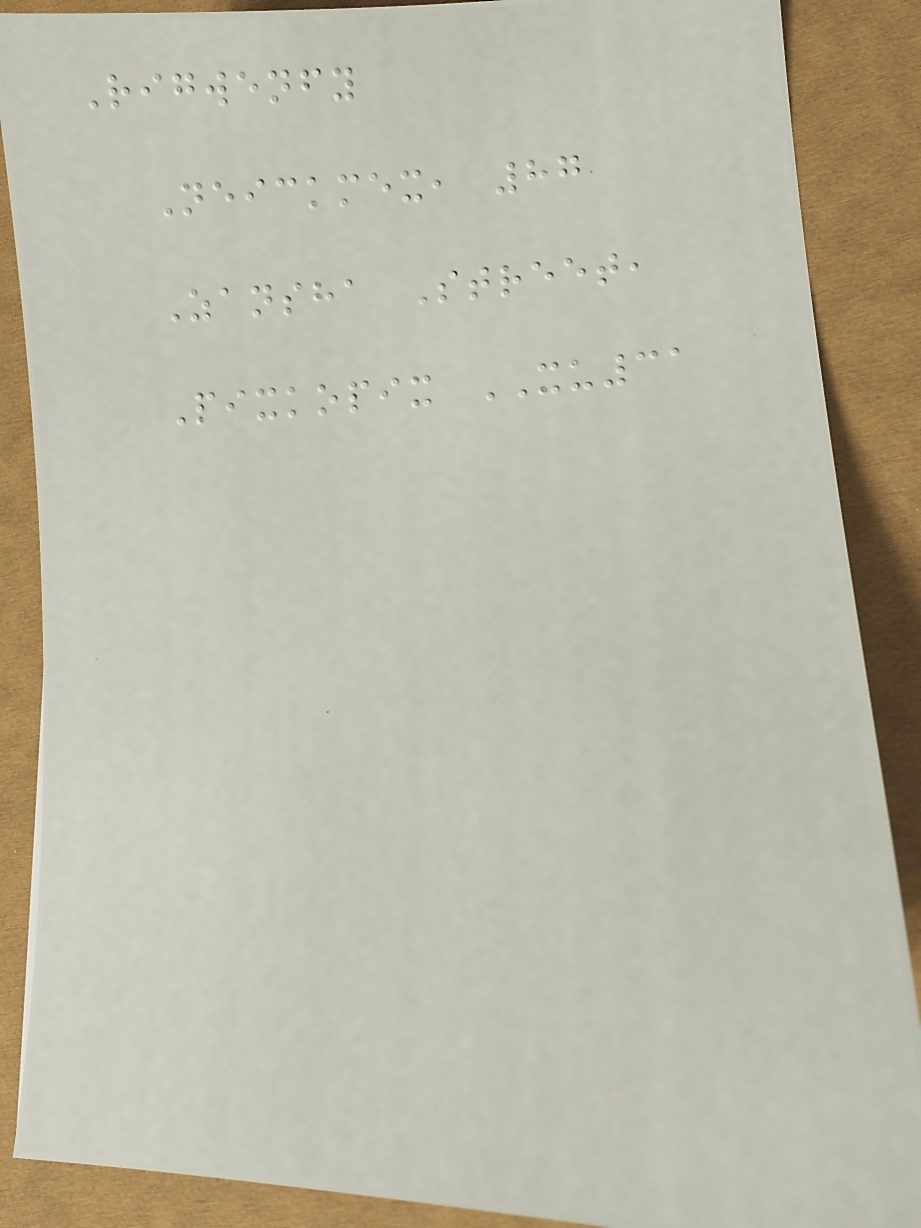Rigwenfy
Neickmex, 87
Zansha Street,
Pixkopix XU31
